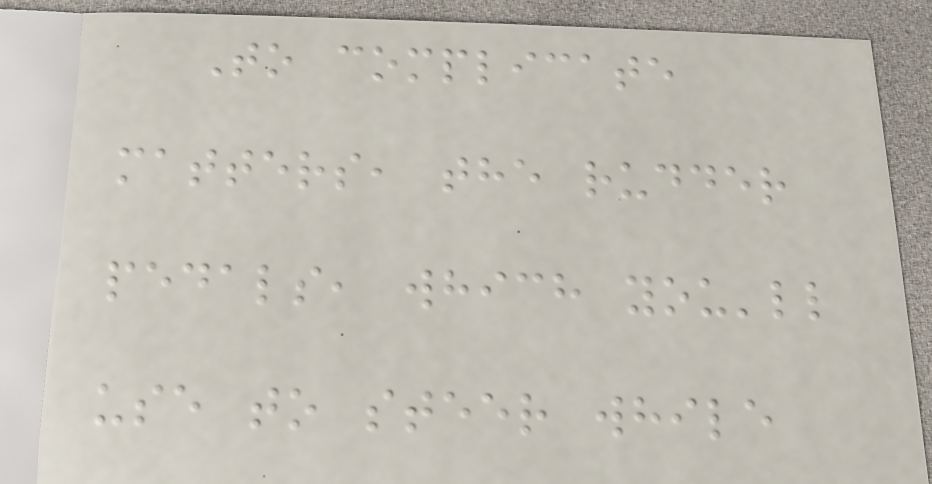To complicate
matters, the rudder
pedals, which you'll
use to steer while
